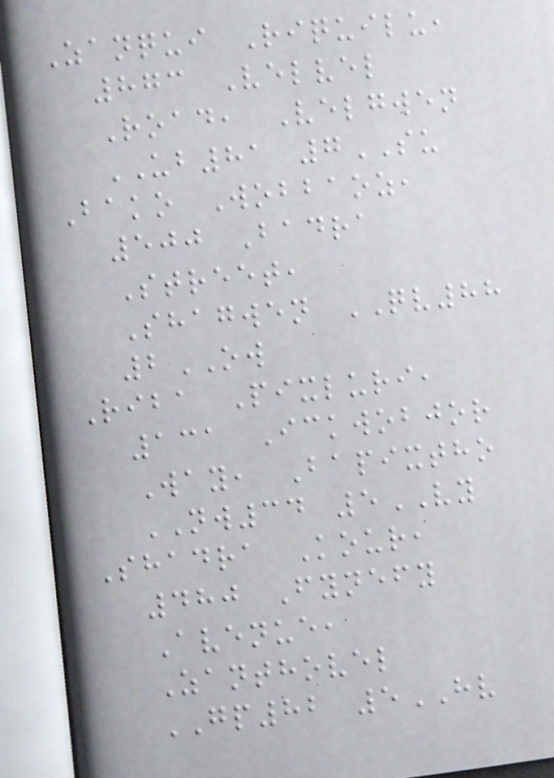Zanqui Riquilu,
873 Velvel
Road, Velgwen
UB81 7SU
Bako Wobbaoz,
500 Badra
Street,
Shagwen QV88
2OW
Riba Pixluri,
131 Ickwobjor
Way, Bapixtho
NW34 5VY
Shadra Kour,
480 Fynefy
Avenue,
Zanthovel
GP82 5HV
